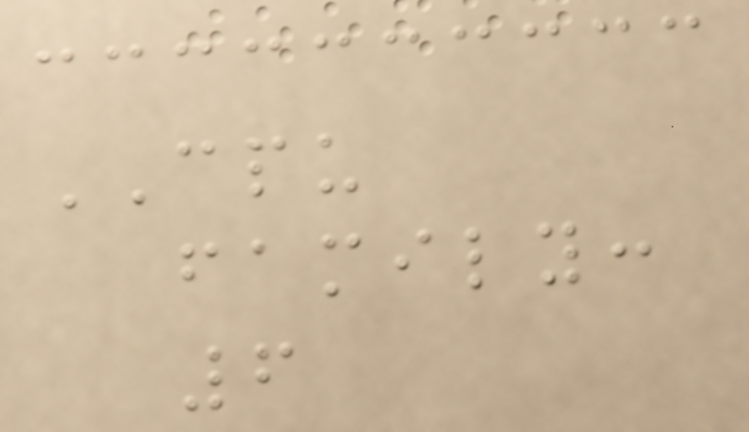CPU
family:
6
